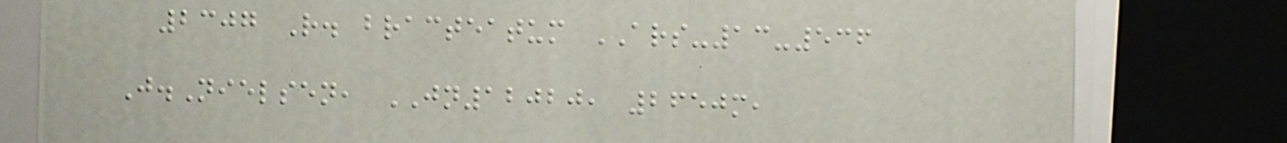2307 R. bracteatum ARS-13-536
J.Nielsen, JN12020, 2650m,
